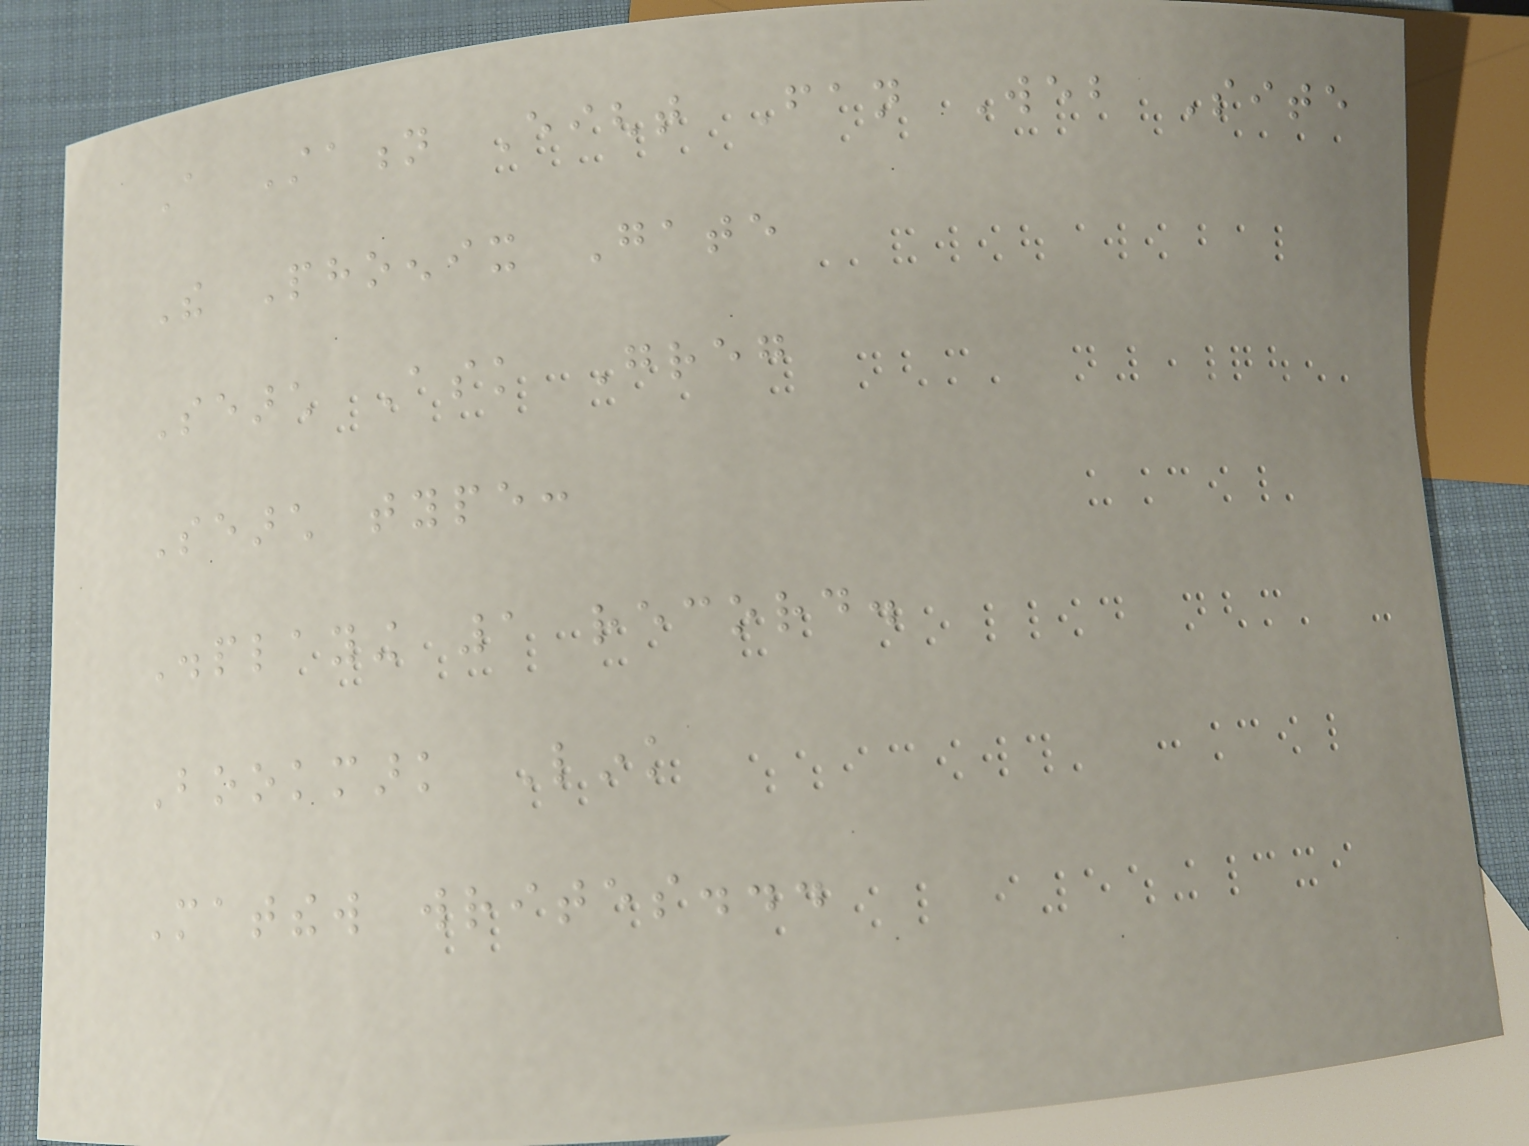A Station Eight Fan Web Site
The Phoenix Gate
Search Ask Greg
Search type:
Displaying 1 record.
Bookmark Link
Matthew writes...
